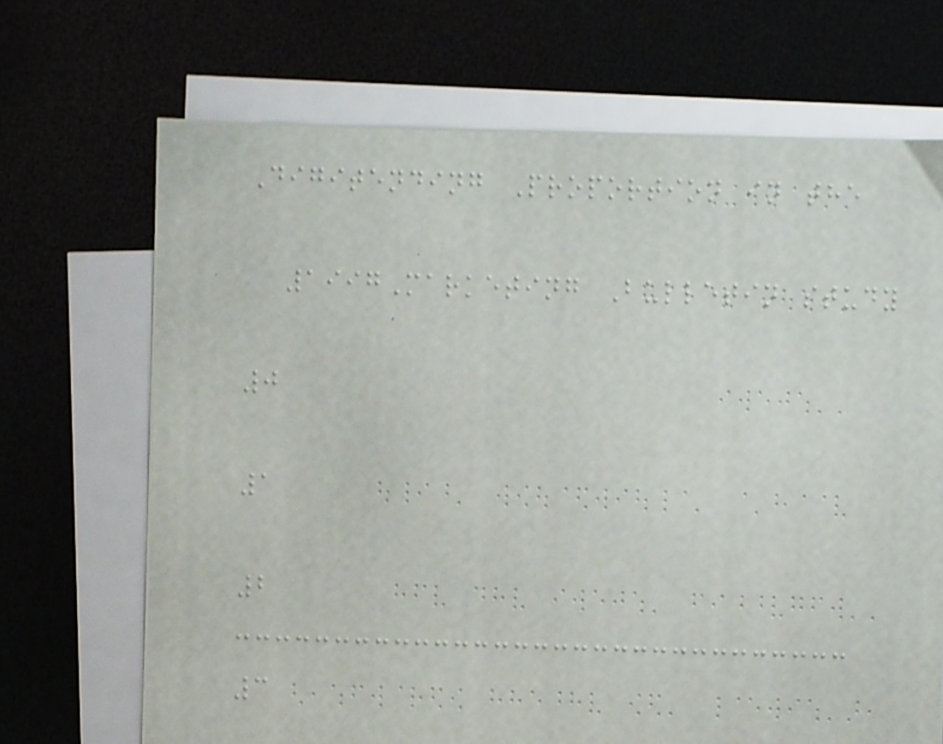Digitending Proportion in the
1997Marketing Bulletin study
0
1
2
3
